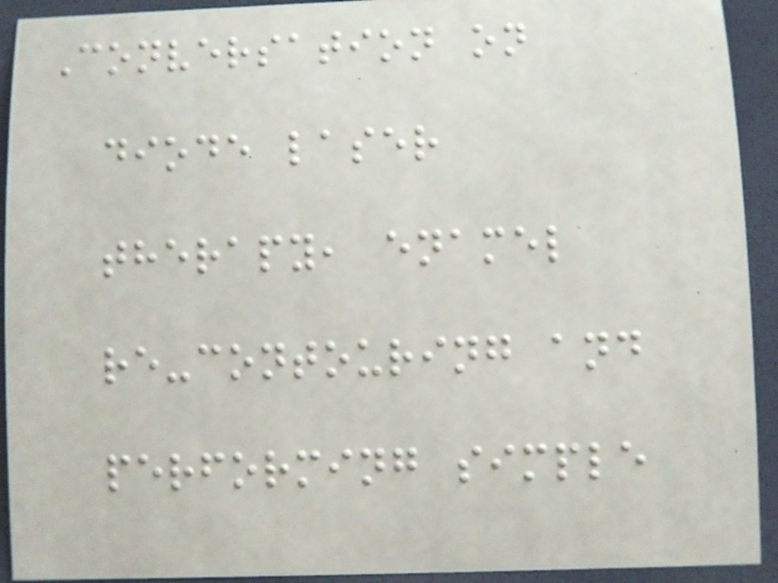Conversation on
diode laser
therapy, enamel
re-contouring and
performing simple
